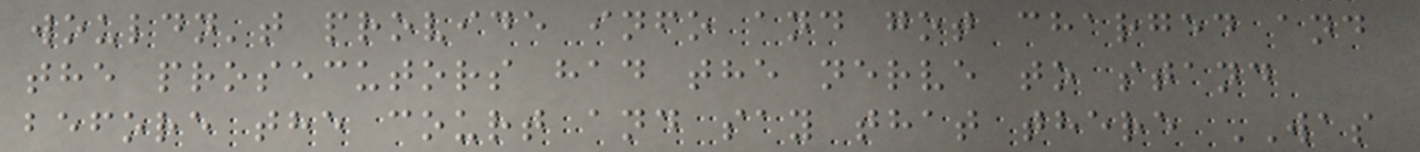wouldn't provide info and got charged and
the prosecutors had the nerve to stand
before the court and say that there WAS
